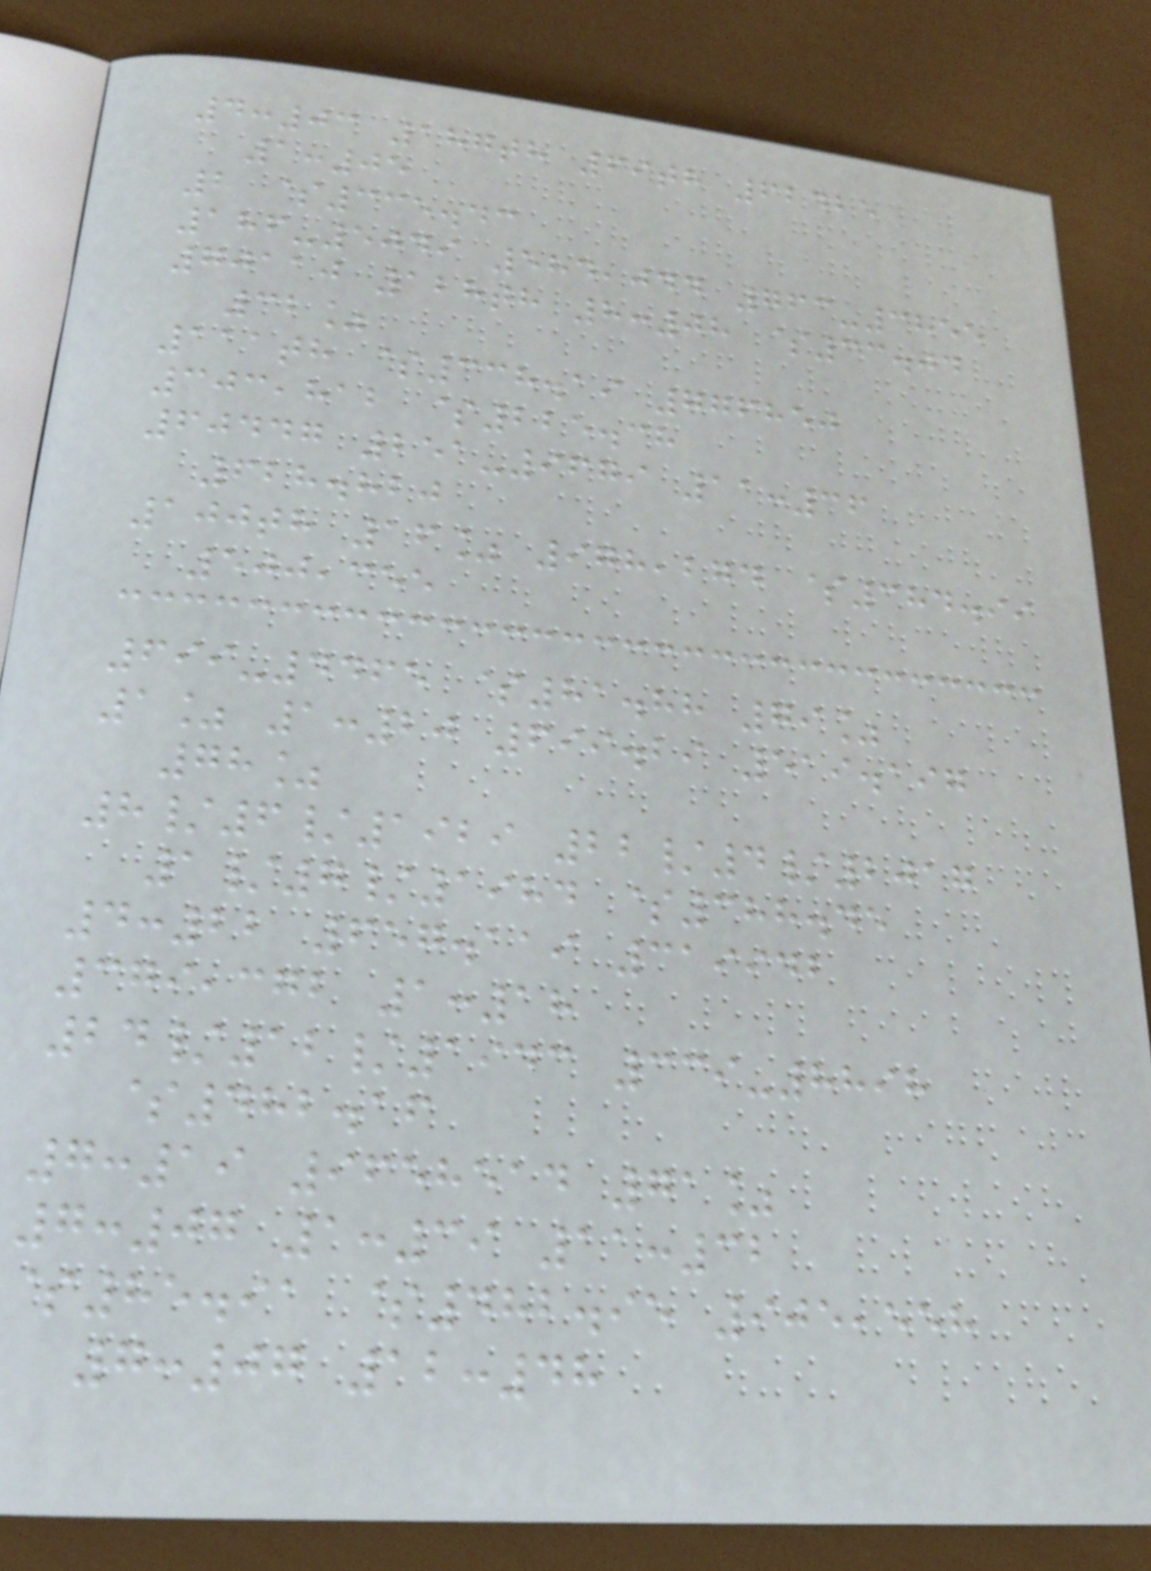4:03 187th 69th 62425
1:05
2 $335.43
186-5049 584,044 763-3855
70110 128th 8:08 $33.04
32%
111th $338.19 776850
303,812 $225.38
60447 251-9679 11:36
628.820
100th 16% 978,274 $384.99
500,355
699-4465 $81.88 79%
1% 1:20 699.29 519.197
78%
8/6/1929 22/4/2017
1/7/1984 $388.45
4:22 657.119 319942
379,372 1:18
24/12/1943 339-8898
$482.16
7:19 9658514 71%
7:07 1:39 11:32
$85.91 $482.95 905,558
7:07 12:48
